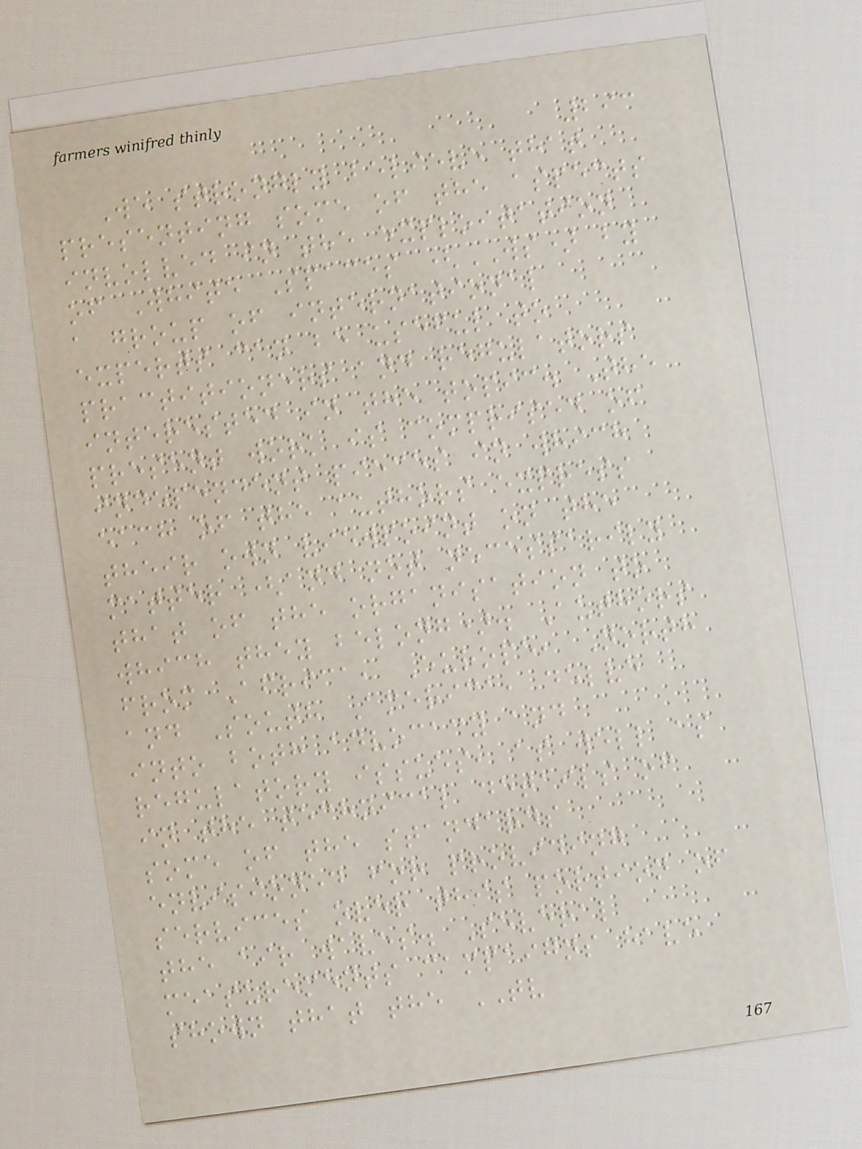293
We strongly believe that
presenting some of the aspects
involved in the exploitation
of White Spaces (WS) by
a group of international
experts can be useful to
practitioners and regulators
interested in the topic. The
present work is comprised of
independent pieces in which
each of the authors express
their own viewpoint on the
matter (and not necessarily
that of the organisation to
which they belong). Authors
from Africa, Europe, North
and South America, delve
into both advocacy and
regulatory issues, as well as
in the technical details of
some of the standards
envisioned for providing
services over this portion of
the air waves. Several
measurements campaigns have
shown that the TV
